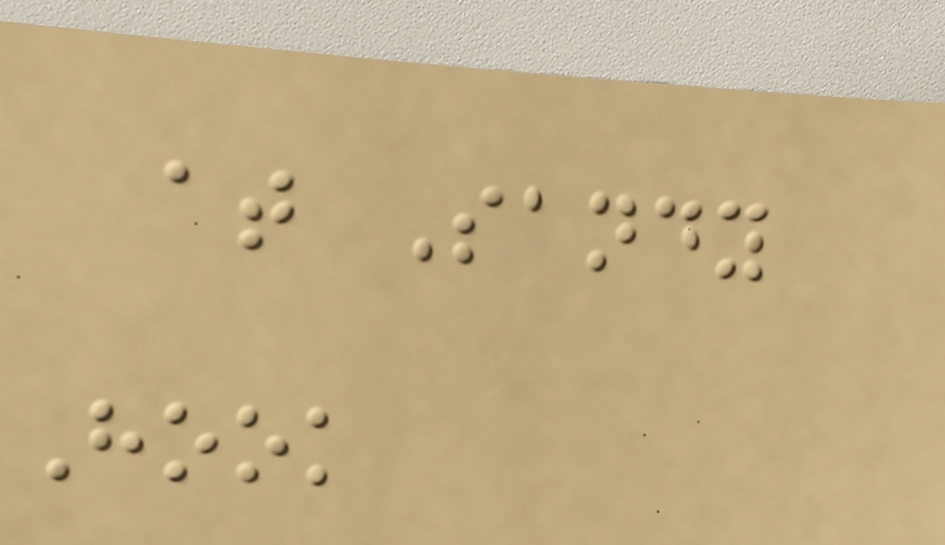at Sandy
Hook
